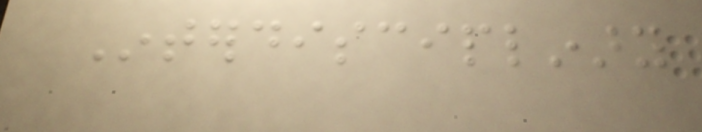Interdisciplinary
